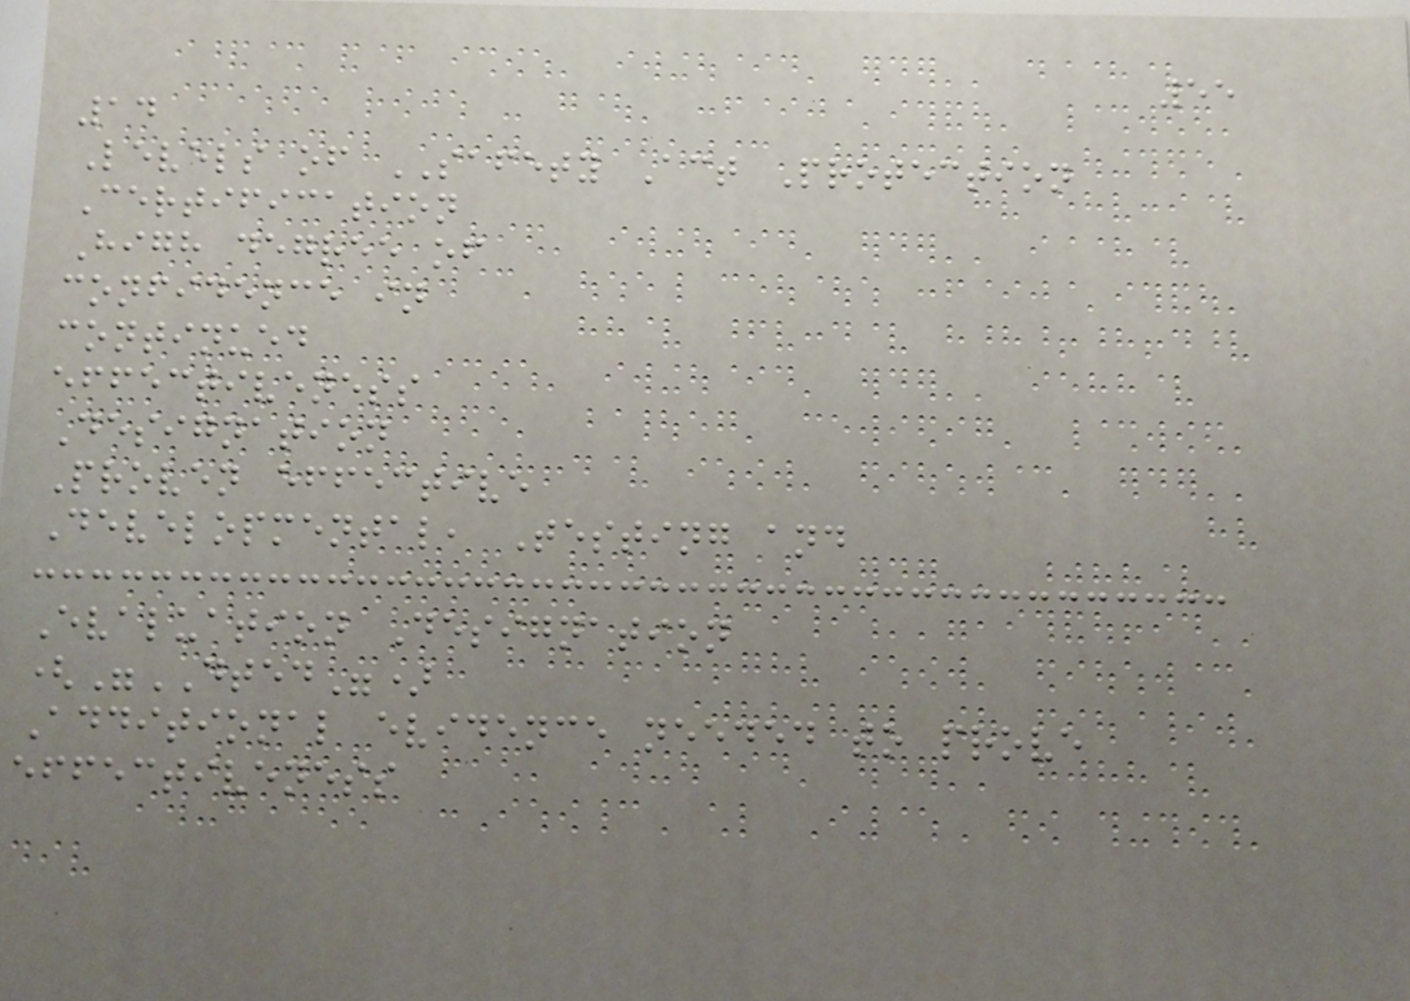55
14
Levels of SAFETY Act Protection
Certification
High degree of
confidence in
continued
effectiveness
Designation
Proven effective
Developmental, Testing and
Evaluation Designation
("DTED")
Additional evidence needed to prove
effectiveness
